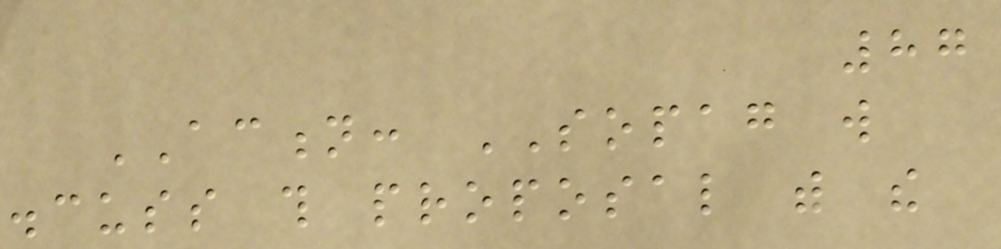87
ACTION: SOPAG will
discuss this proposal with the
